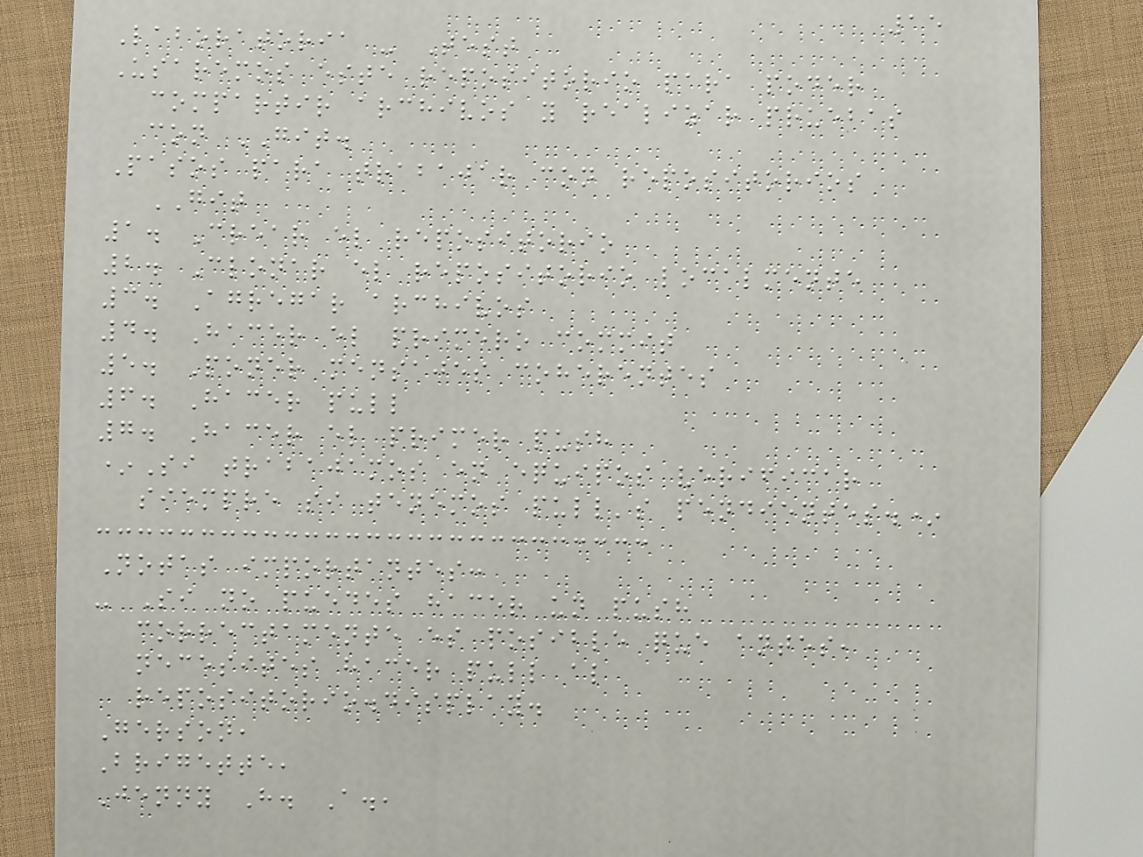15
Laboratoria - Test
Usaremos este repositorio para poder
compartir archivos y realizar pruebas
con GIT.
Pasos para trabajar con repositorios
GIT
1. Crear el repositorio
2. Clonar el repositorio localmente
3. Agregar archivos
4. Hacer el primero commit
5. Poner mensajes coherentes
6. Hacer pull
7. Hacer el primer push
*Si trabajamos en equipos verificar
siempre si tenemos pull's pendientes.*
Notas importantes:
- Si no puedes hacer un push
correctamente es posible que antes,
necesites hacer pull al
repositorio.display.
Gerson,
Brigette,
Jenny H. A.,
